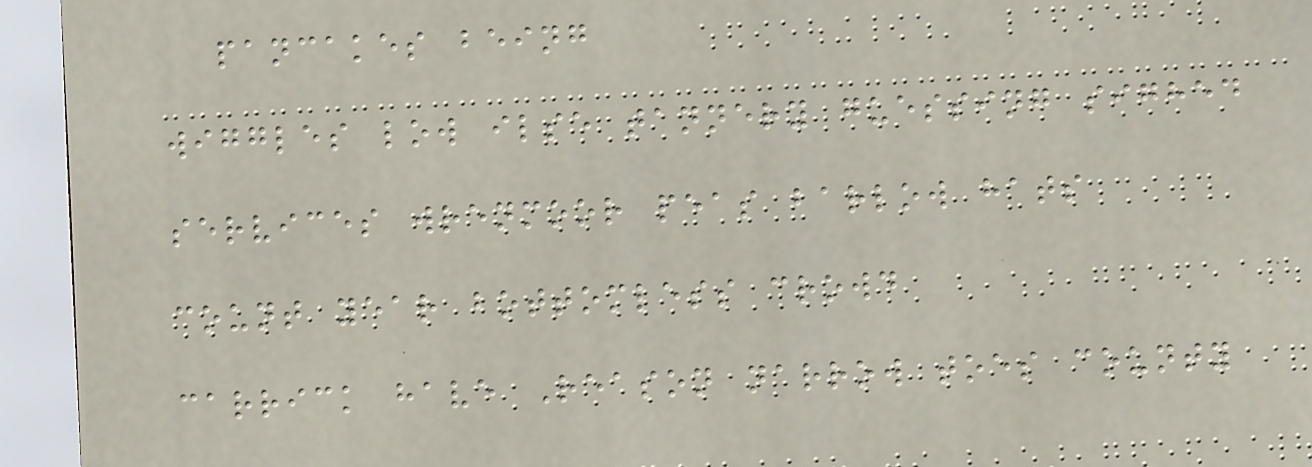pancakes being
wiggles low ilse tannery guessing sighed
services wrenmoor peas barlow hats
count year bottomless crowd
carrick have Reason narrow toes county
